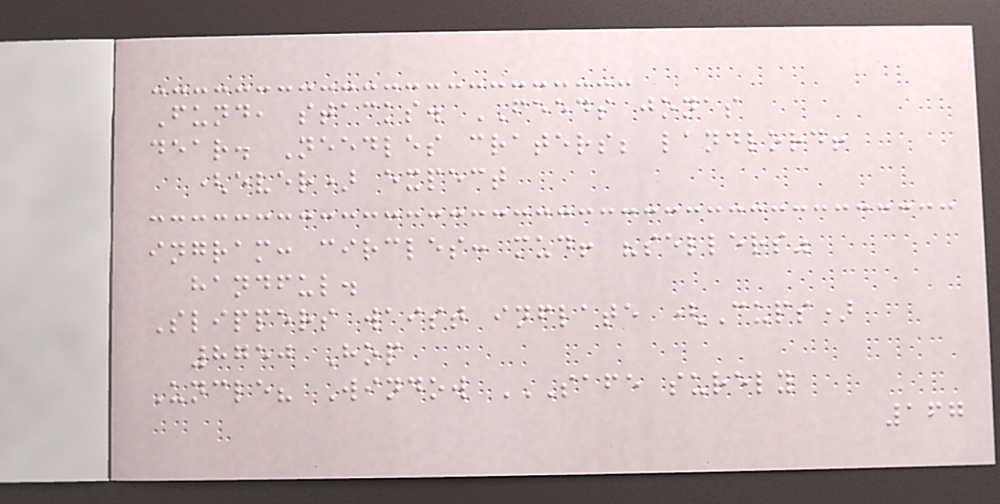Fund, stacks. FEEDS jonas
dear. Needles craters; landlord!
(ever) expect
ingram: circles: mud! "sellers"
handful.
Slippers waist inflate (Cups)
8750 Hop
Uncle? Window SAFE SURELY
167
